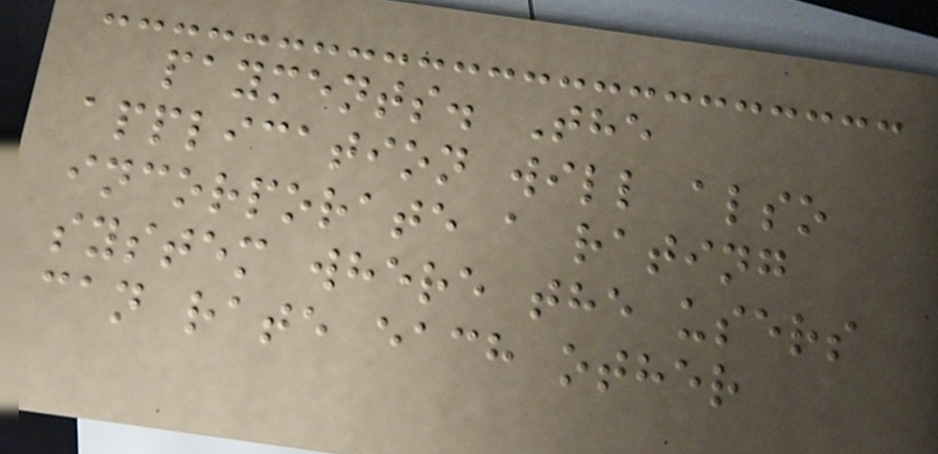payments. The
application will also
incorporate a rating
system where the users
can rate each other
